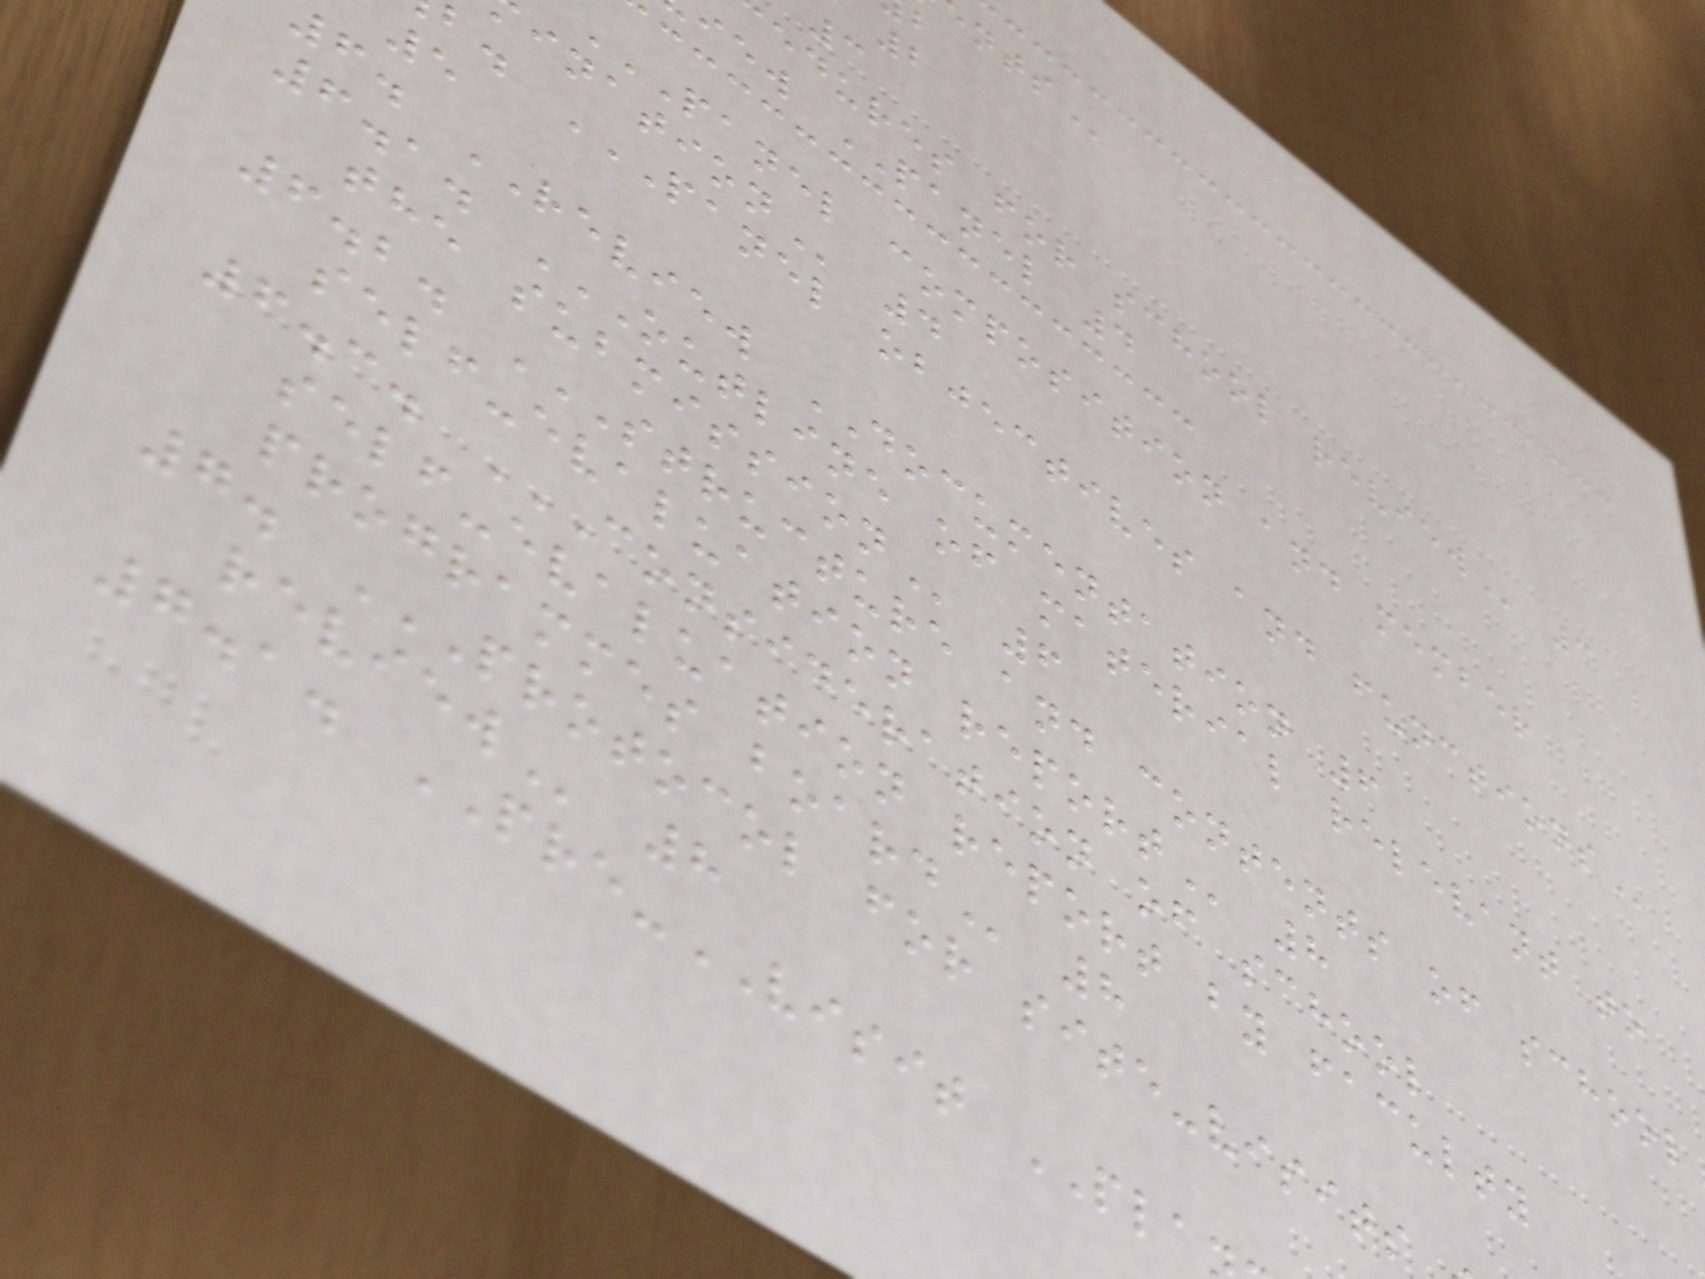edures for school
iew PANEL 4
b. PANEL OBJECTIVES AND FUNCTIONS
5
6. REVIEW DOCUMENTATION 6
6.1. OUTLINE OF MATERIAL RELEVANT TO
6.2. STRUCTURE AND CONTENTS OF SCHOOL
self-evaluation
6.3. CONSIDERATION OF SCHOOL
self-evaluation report by faculty
programmes
7.1. PRE-VISIT PLA
